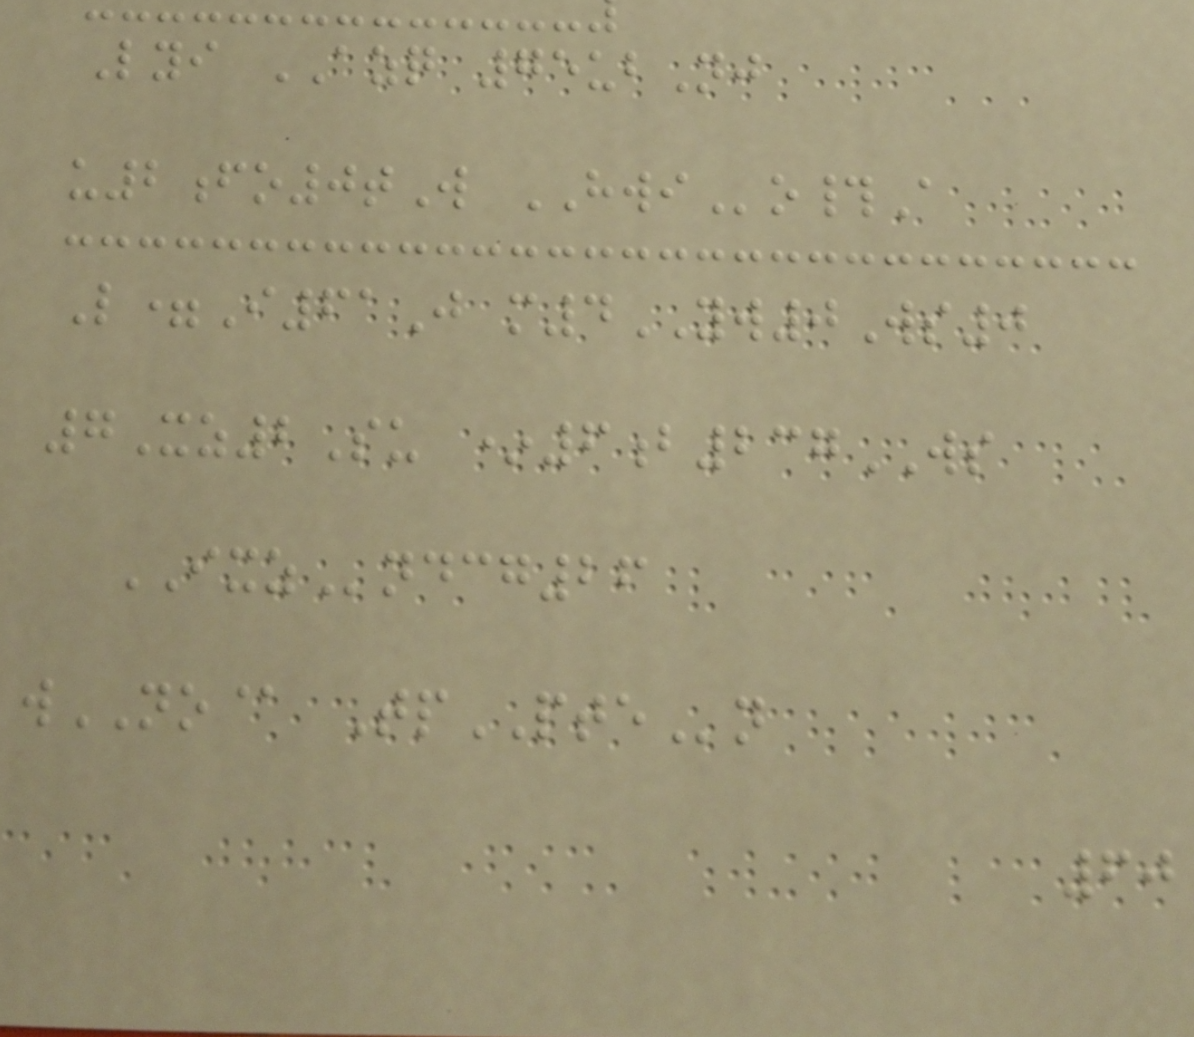Lyi AZQ 75ubNj
u2fo0tW HWIo#A
L=I61J m4YW0Ws0
7Xz2Su *6b237WS
IXZndcg26
wNO@ TpPTEn
60
